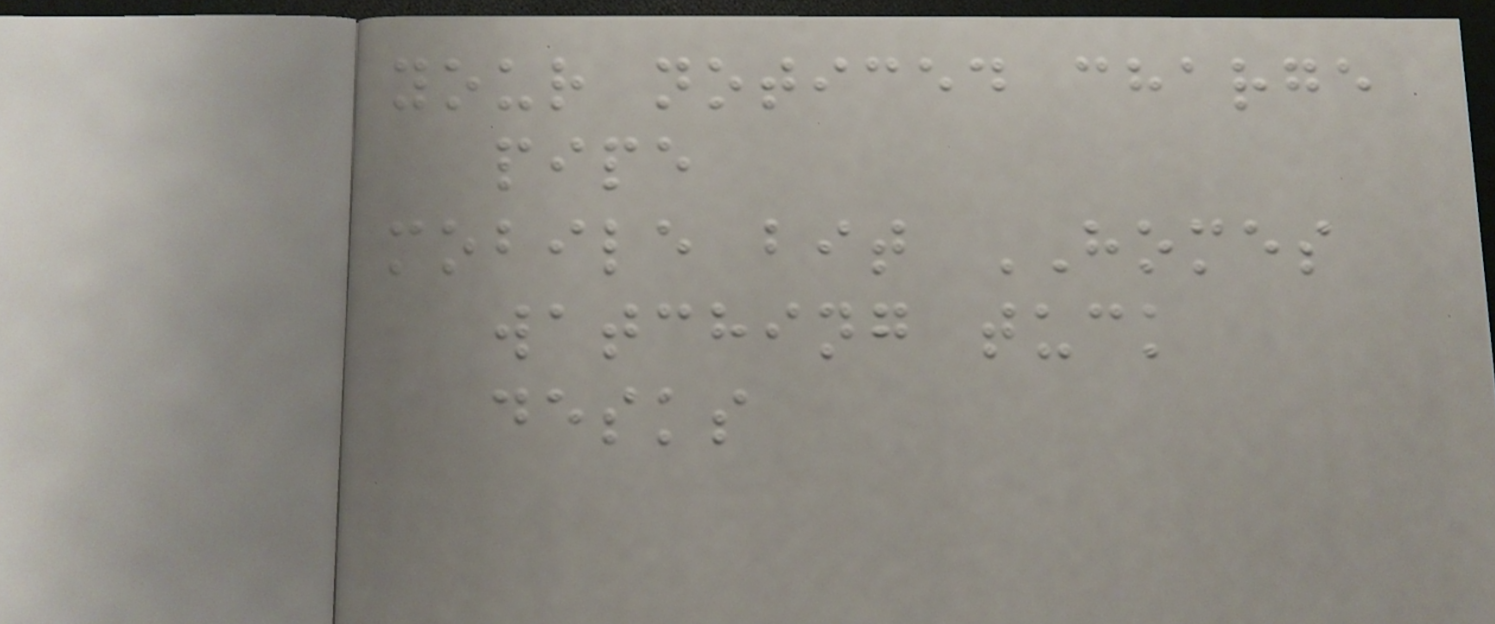your noticed charge
pipe
mobile bit HOMES
watching tuck
desks
